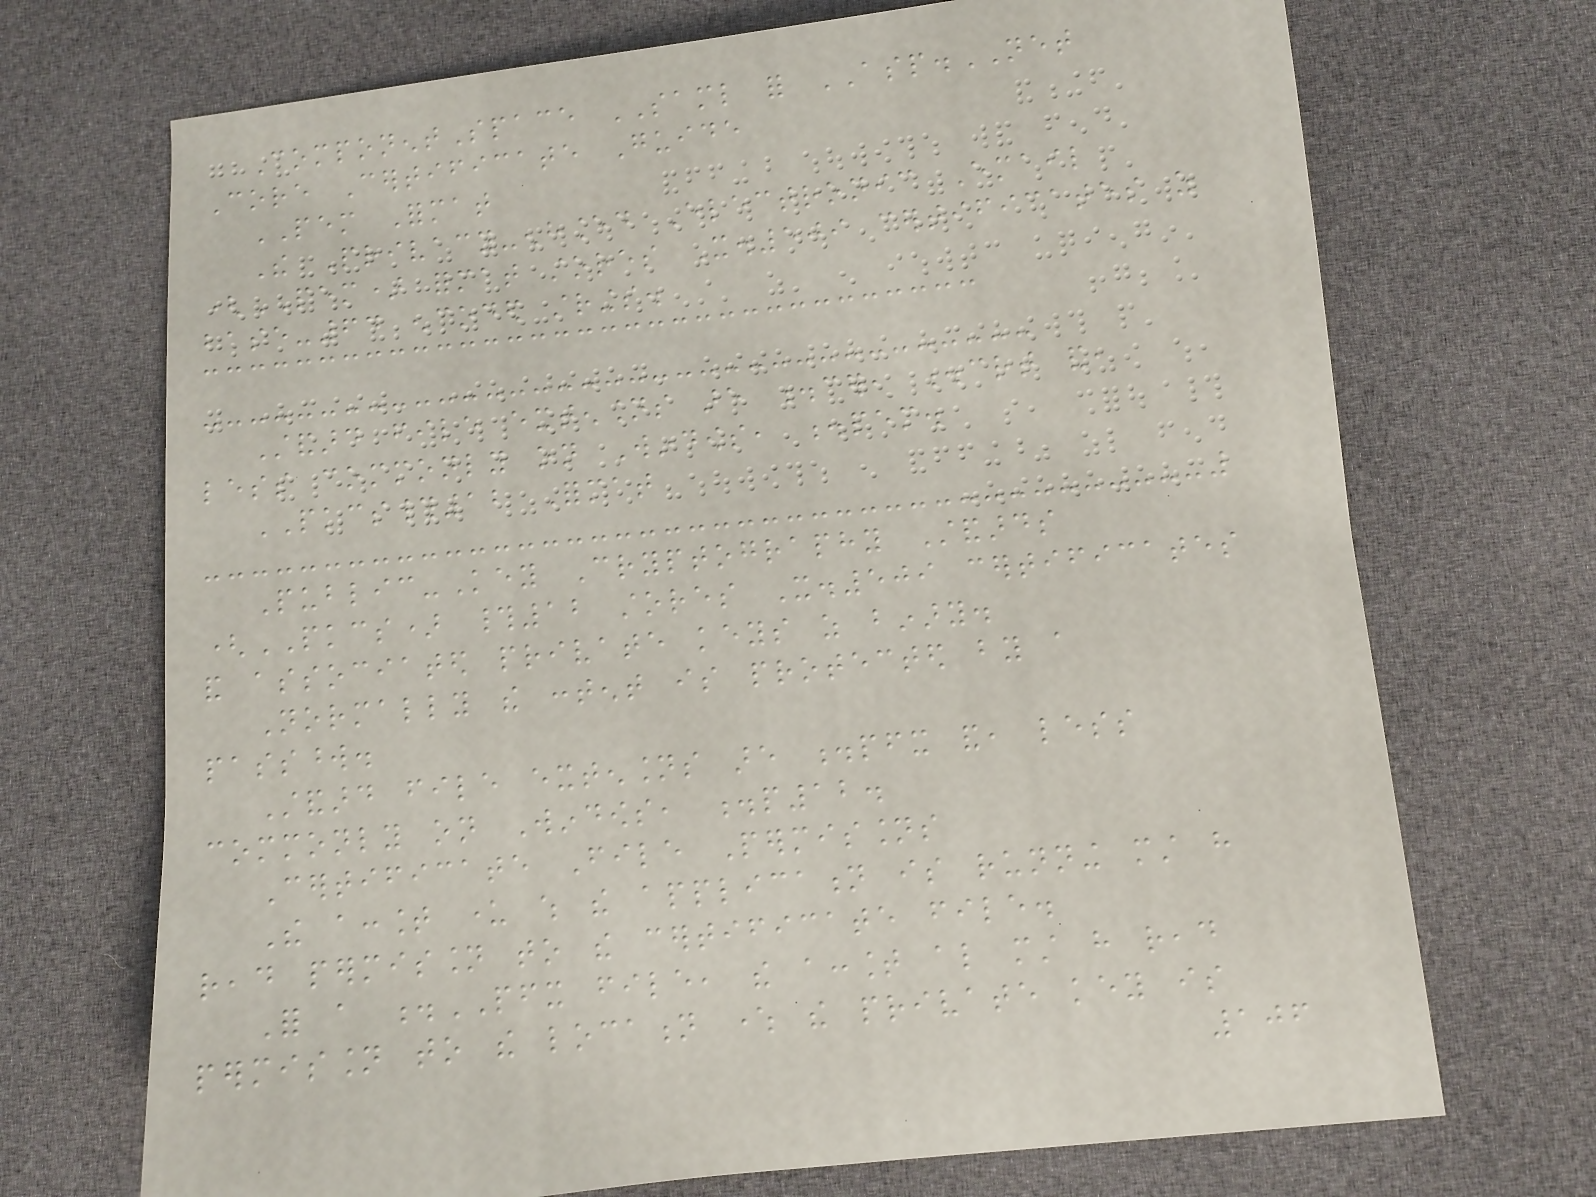ComponentSpace SAML for ASP.NET
Core Certificate Guide
PEM Format
The Privacy-enhanced Electronic Email
(PEM) format stores X.509 certificates as
base-64 encoded strings.
Standard file extensions are .cer, .crt and,
less commonly on Windows, .pem.
PKCS#12 Format
Public-Key Cryptography Standards
(PKCS) #12 stores X.509 certificates
and associated private keys as binary.
Normally the content is protected by a
password.
Standard file extensions are .pfx and, less
commonly on Windows, .p12.
Certificate File Permissions
The account under which the application is running must have
read permission to the certificate file.
For a .PFX file, the account also must have read
permission to the location where the private key is
106
